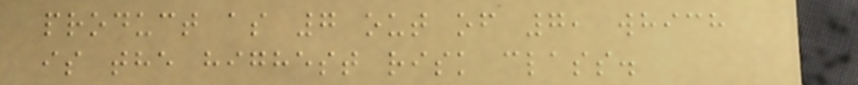product as 7 out of 7, which
is the highest risk class.
